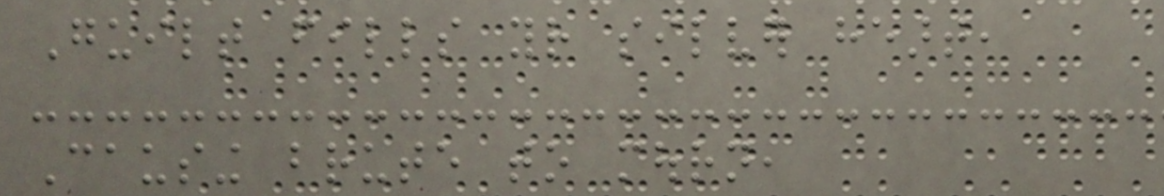Guilt fills your silver heart,
Causing brute to mourn,
